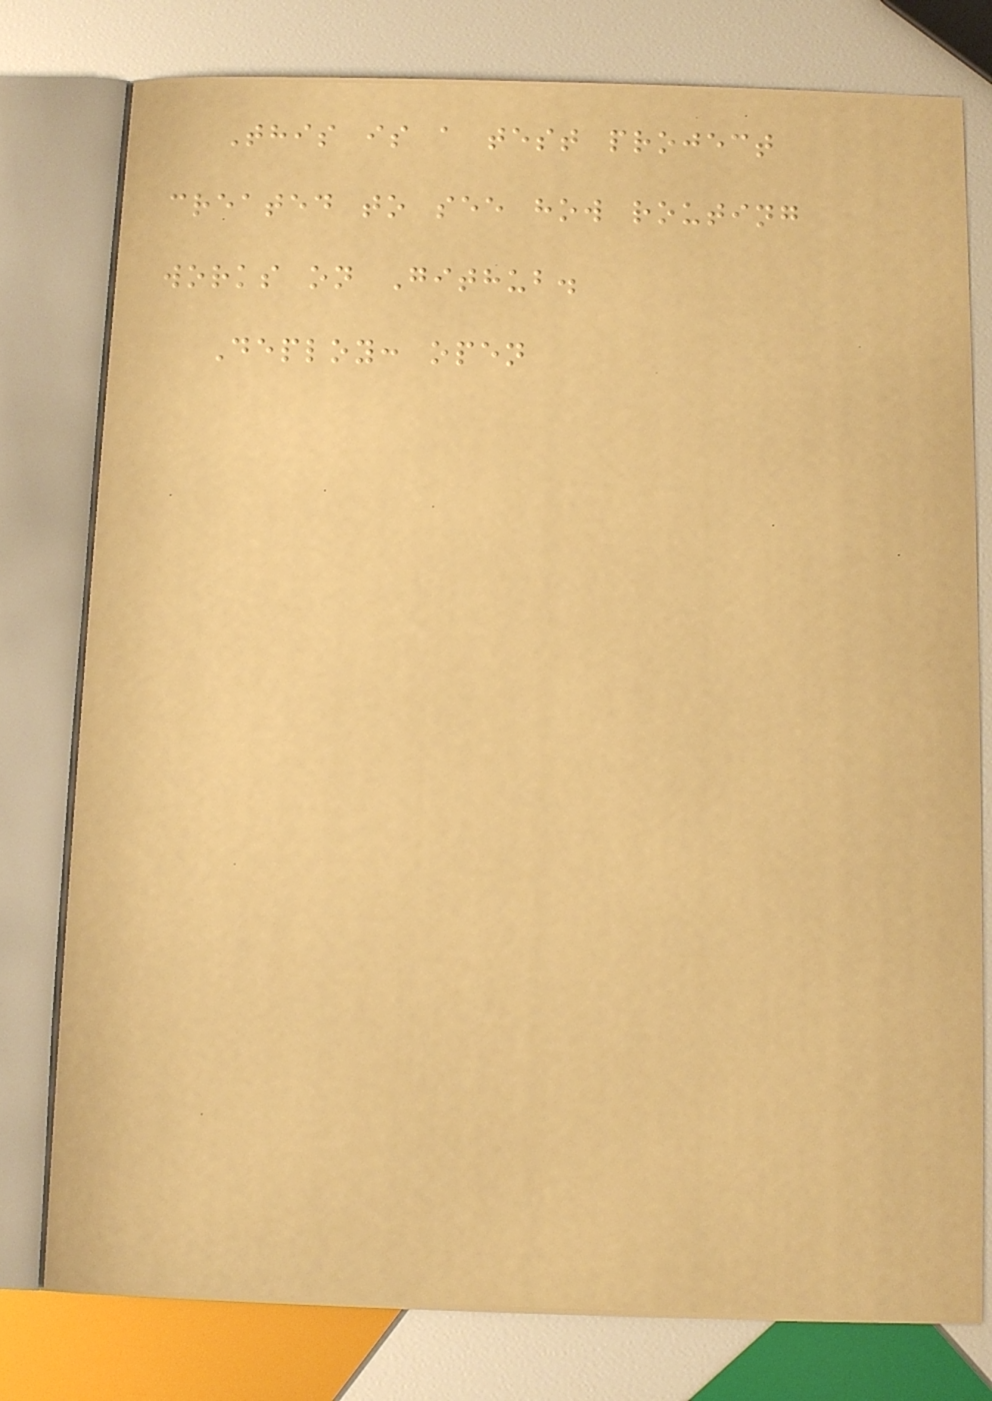This is a test project
created to see how routing
works on Github.
Deploy: open
